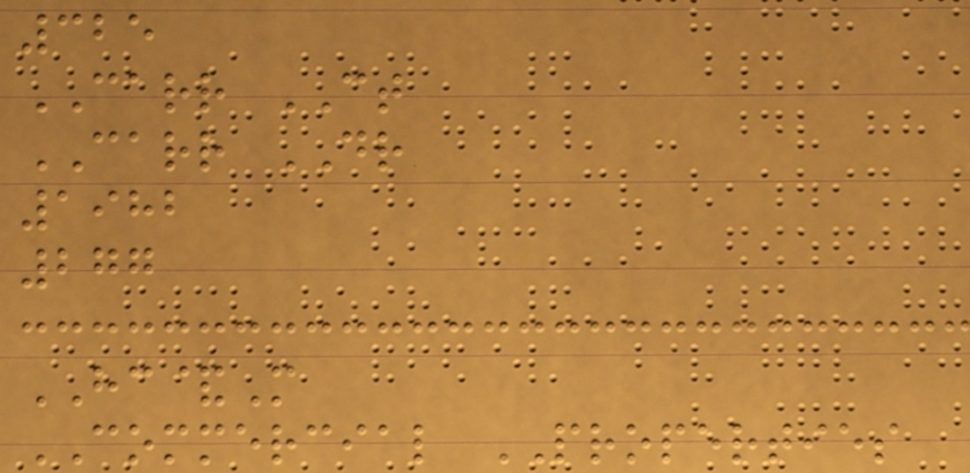325
CARR CT
CARR DR
1982
277
HC&M
COMMERCIAL PROPERTIES
